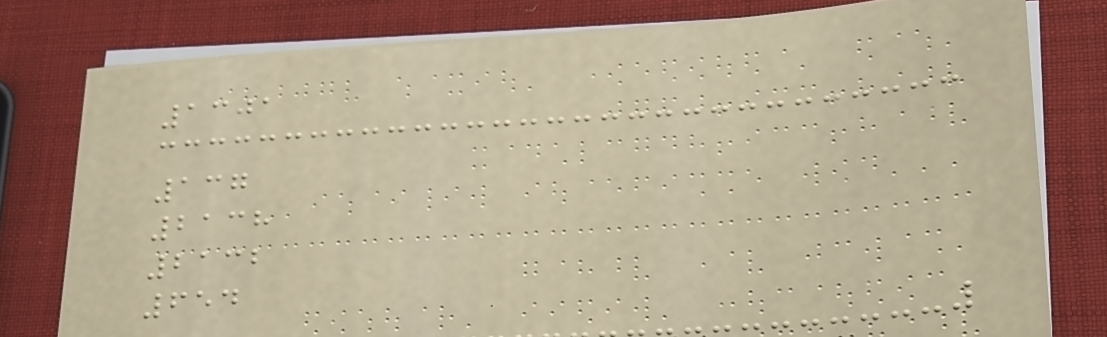1301
137
2138
2132
654
